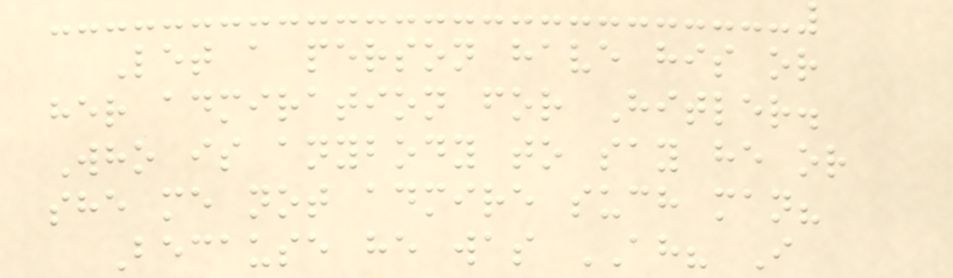Let a person have his or
her admiration for Hitler.
Who is anybody to say he or
she me not admire such man?
Because he was AH? I
